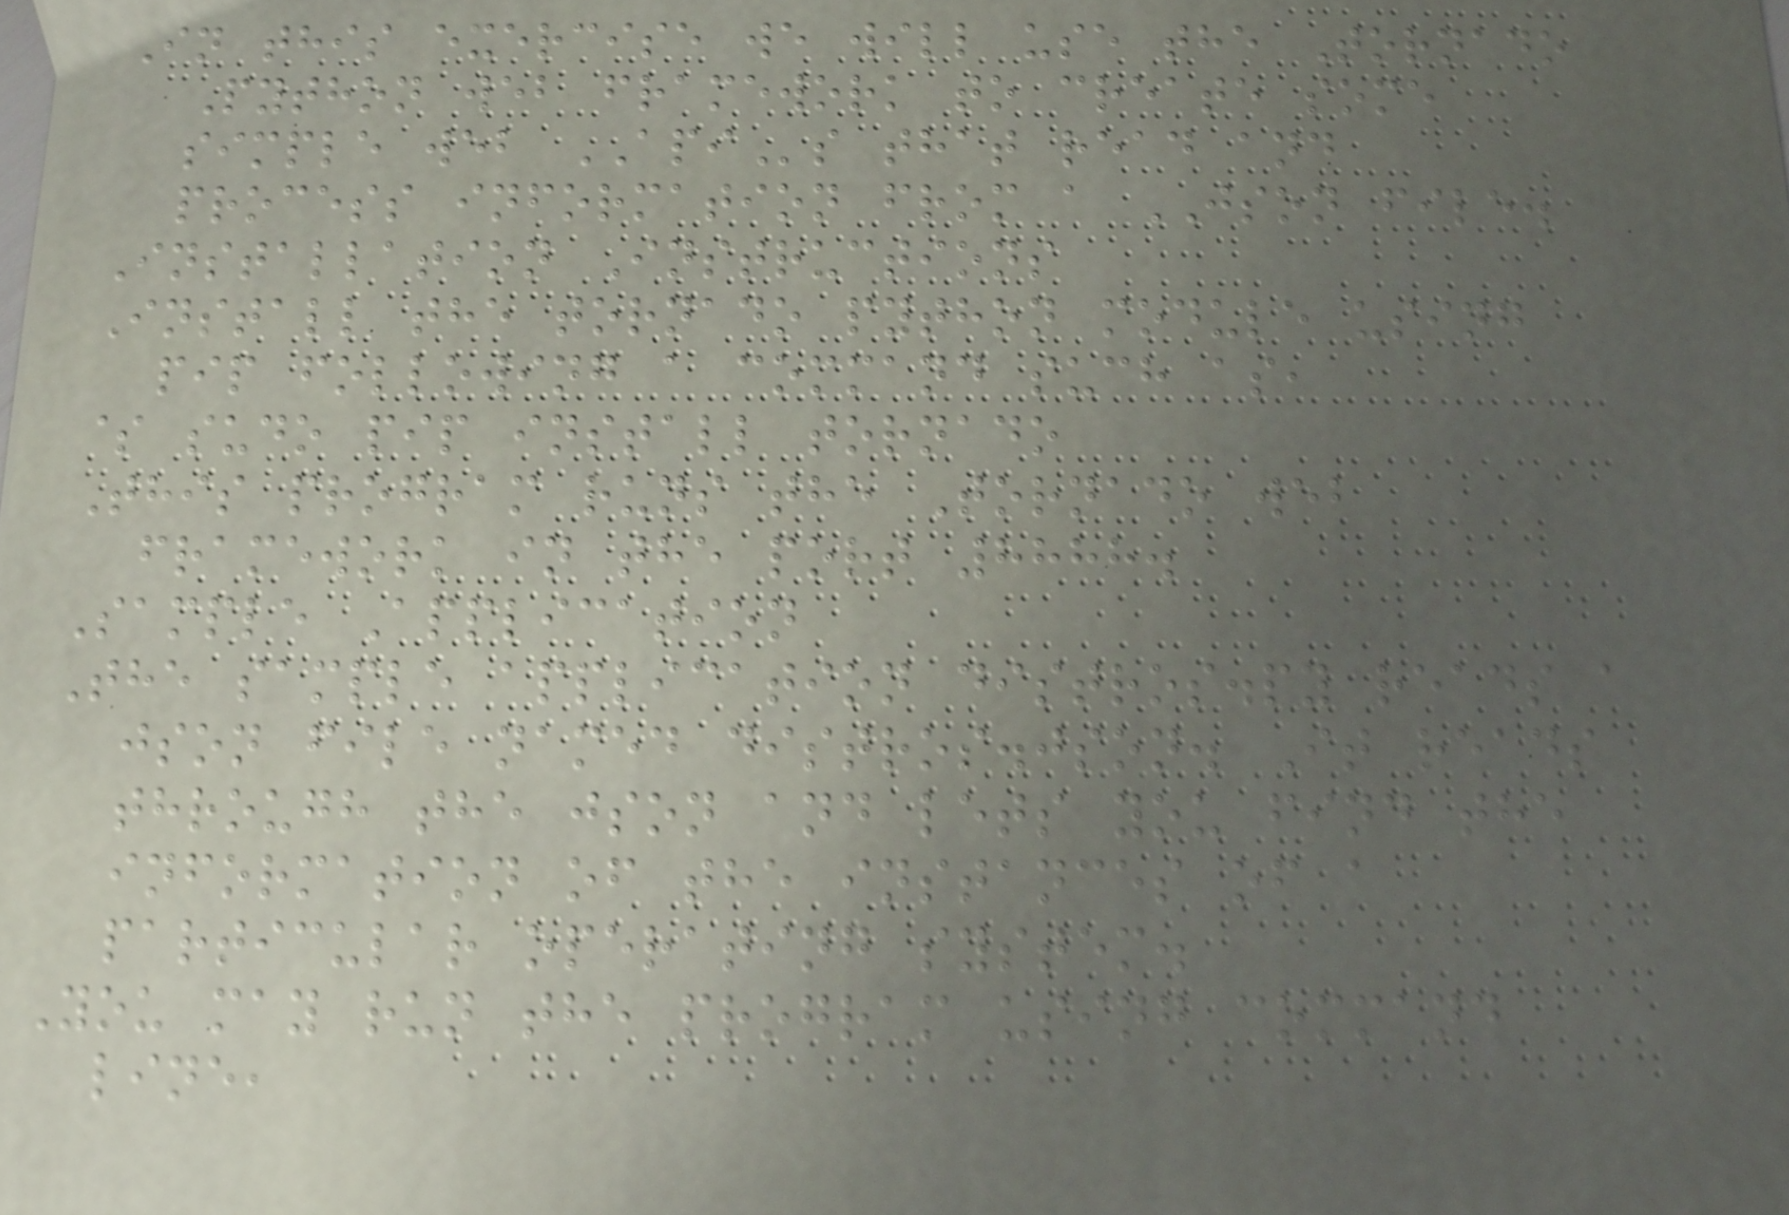In this exercise we will use the Tornado
Python web framework to create some
simple web APIs that read and
process information from a JSON file.
Installation Instructions
Install the tornado python module using
pip following a command such as,
$ sudo pip install tornado
This program runs the Tornado web
framework in the port 8888.
Sample Application
The sample application distros.py reads a
json file named distros.json. It reads
through the json and lets you find the
information of the instances of a
particular operating system.
You may run the program using command
line,
